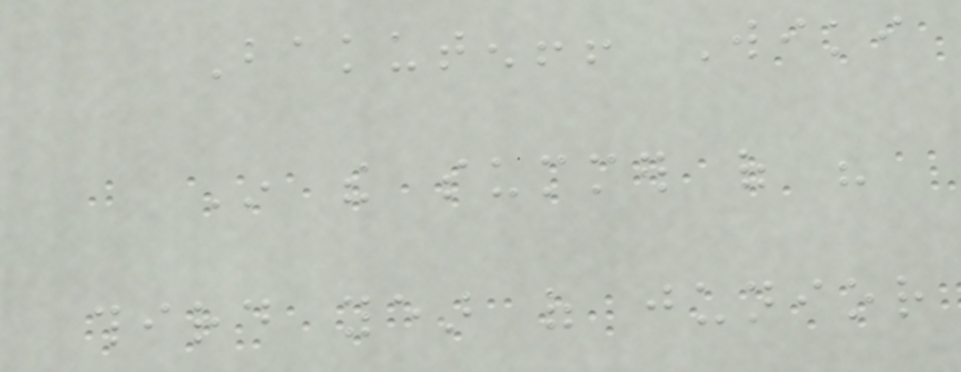Bakuten!! Wiki
In the summer of his
third year of junior
